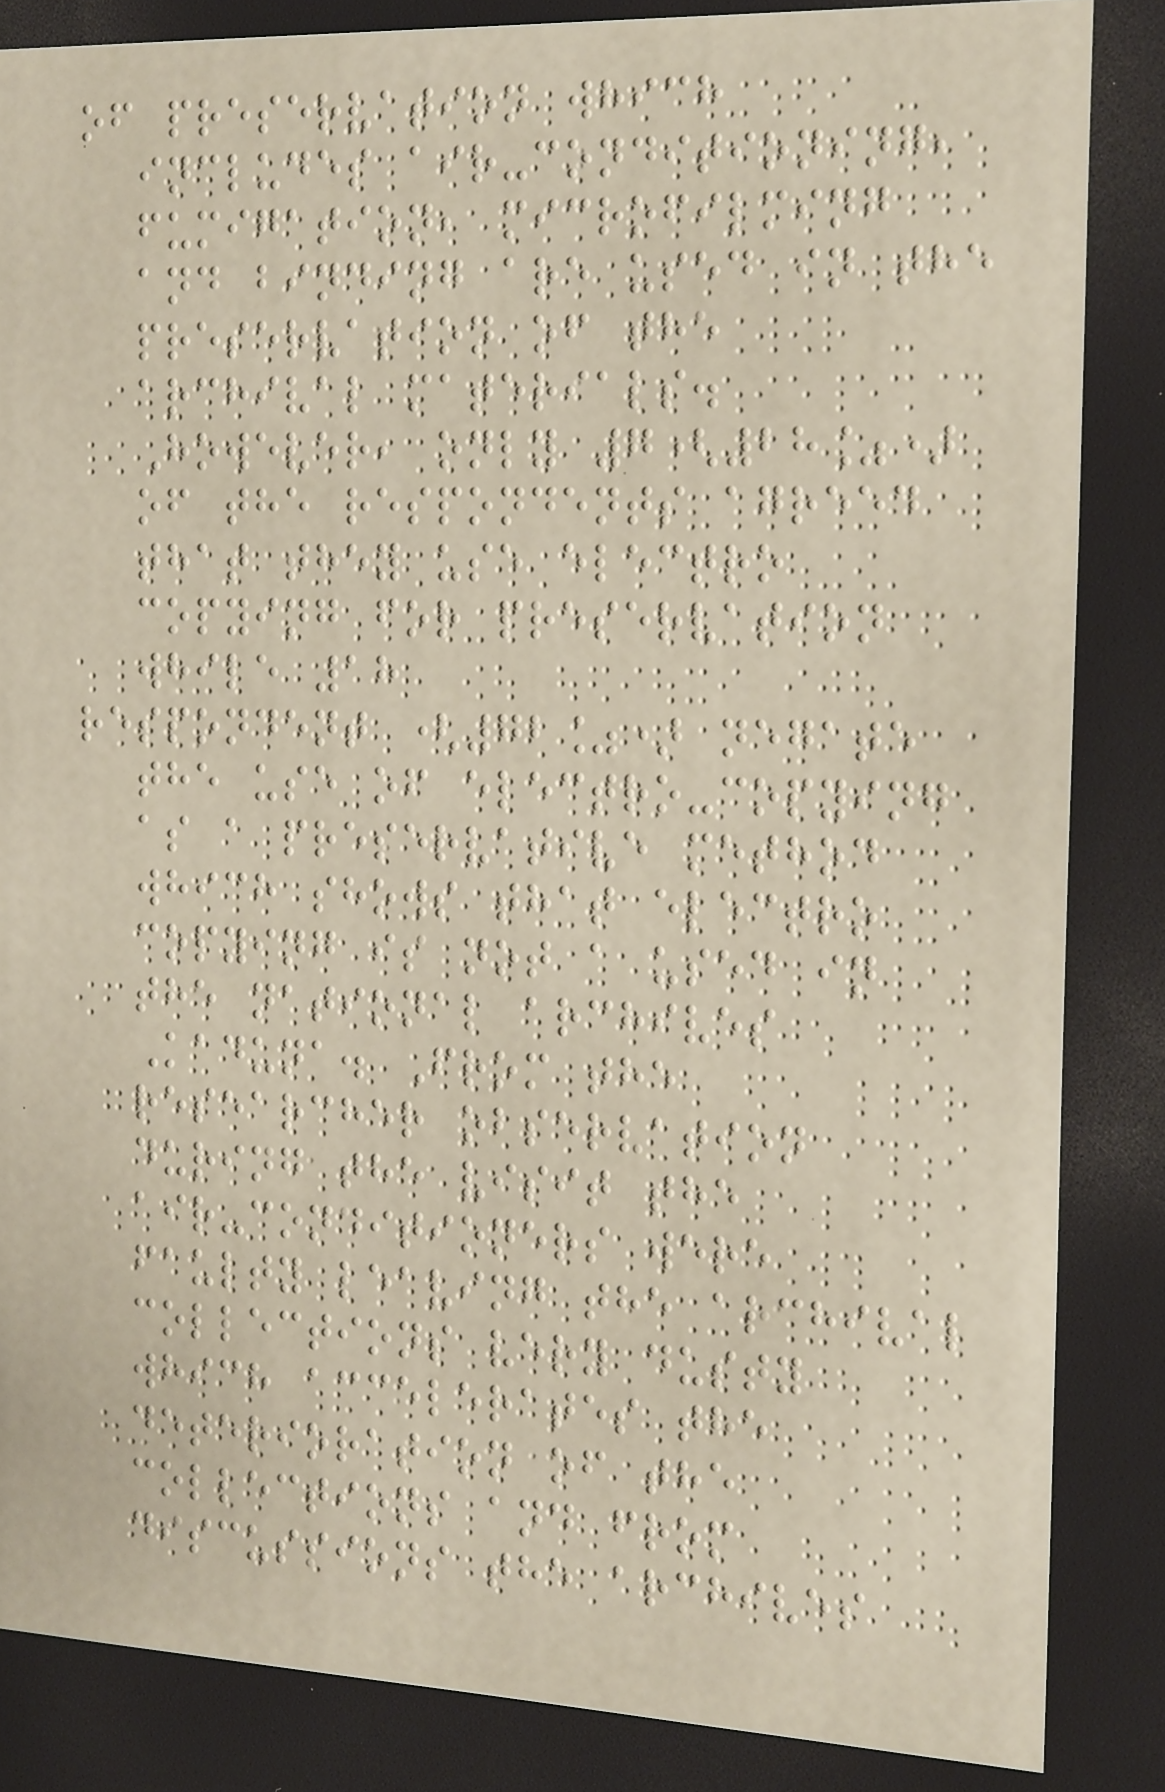of preservation which
includes air-conditioning,
fumigation, microfilming
and binding are used in the
preservation of the
archival materials.
However, only 7(28%)
of the respondents agreed
that they use electro
copying for preservation
while 18
respondent (72%) negate
the use of electro-copying
as a preservative method
which shows that electro
copying is not a used in
the national archives
Kaduna. From the
researcher observation
during the visit the
air-conditioners were
faulty leaving the archival
collections very dusty
which accelerates the
deterioration of the
collections and from
discussions the archives
